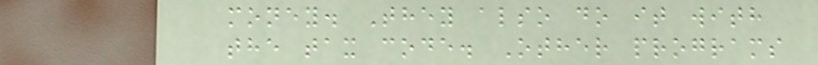money. They also do it with
the tax code. Other programs
